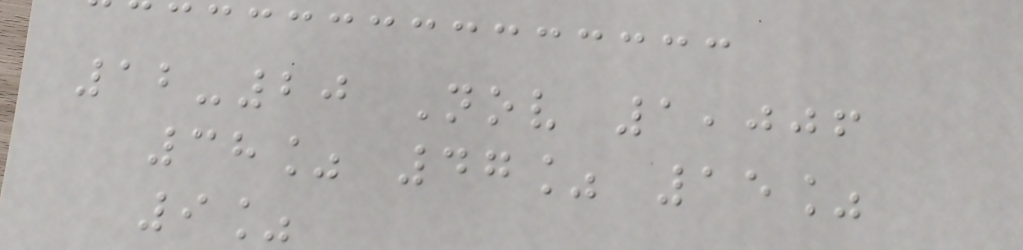12-20 Nov 1,006
38% 47% 15%
9%
